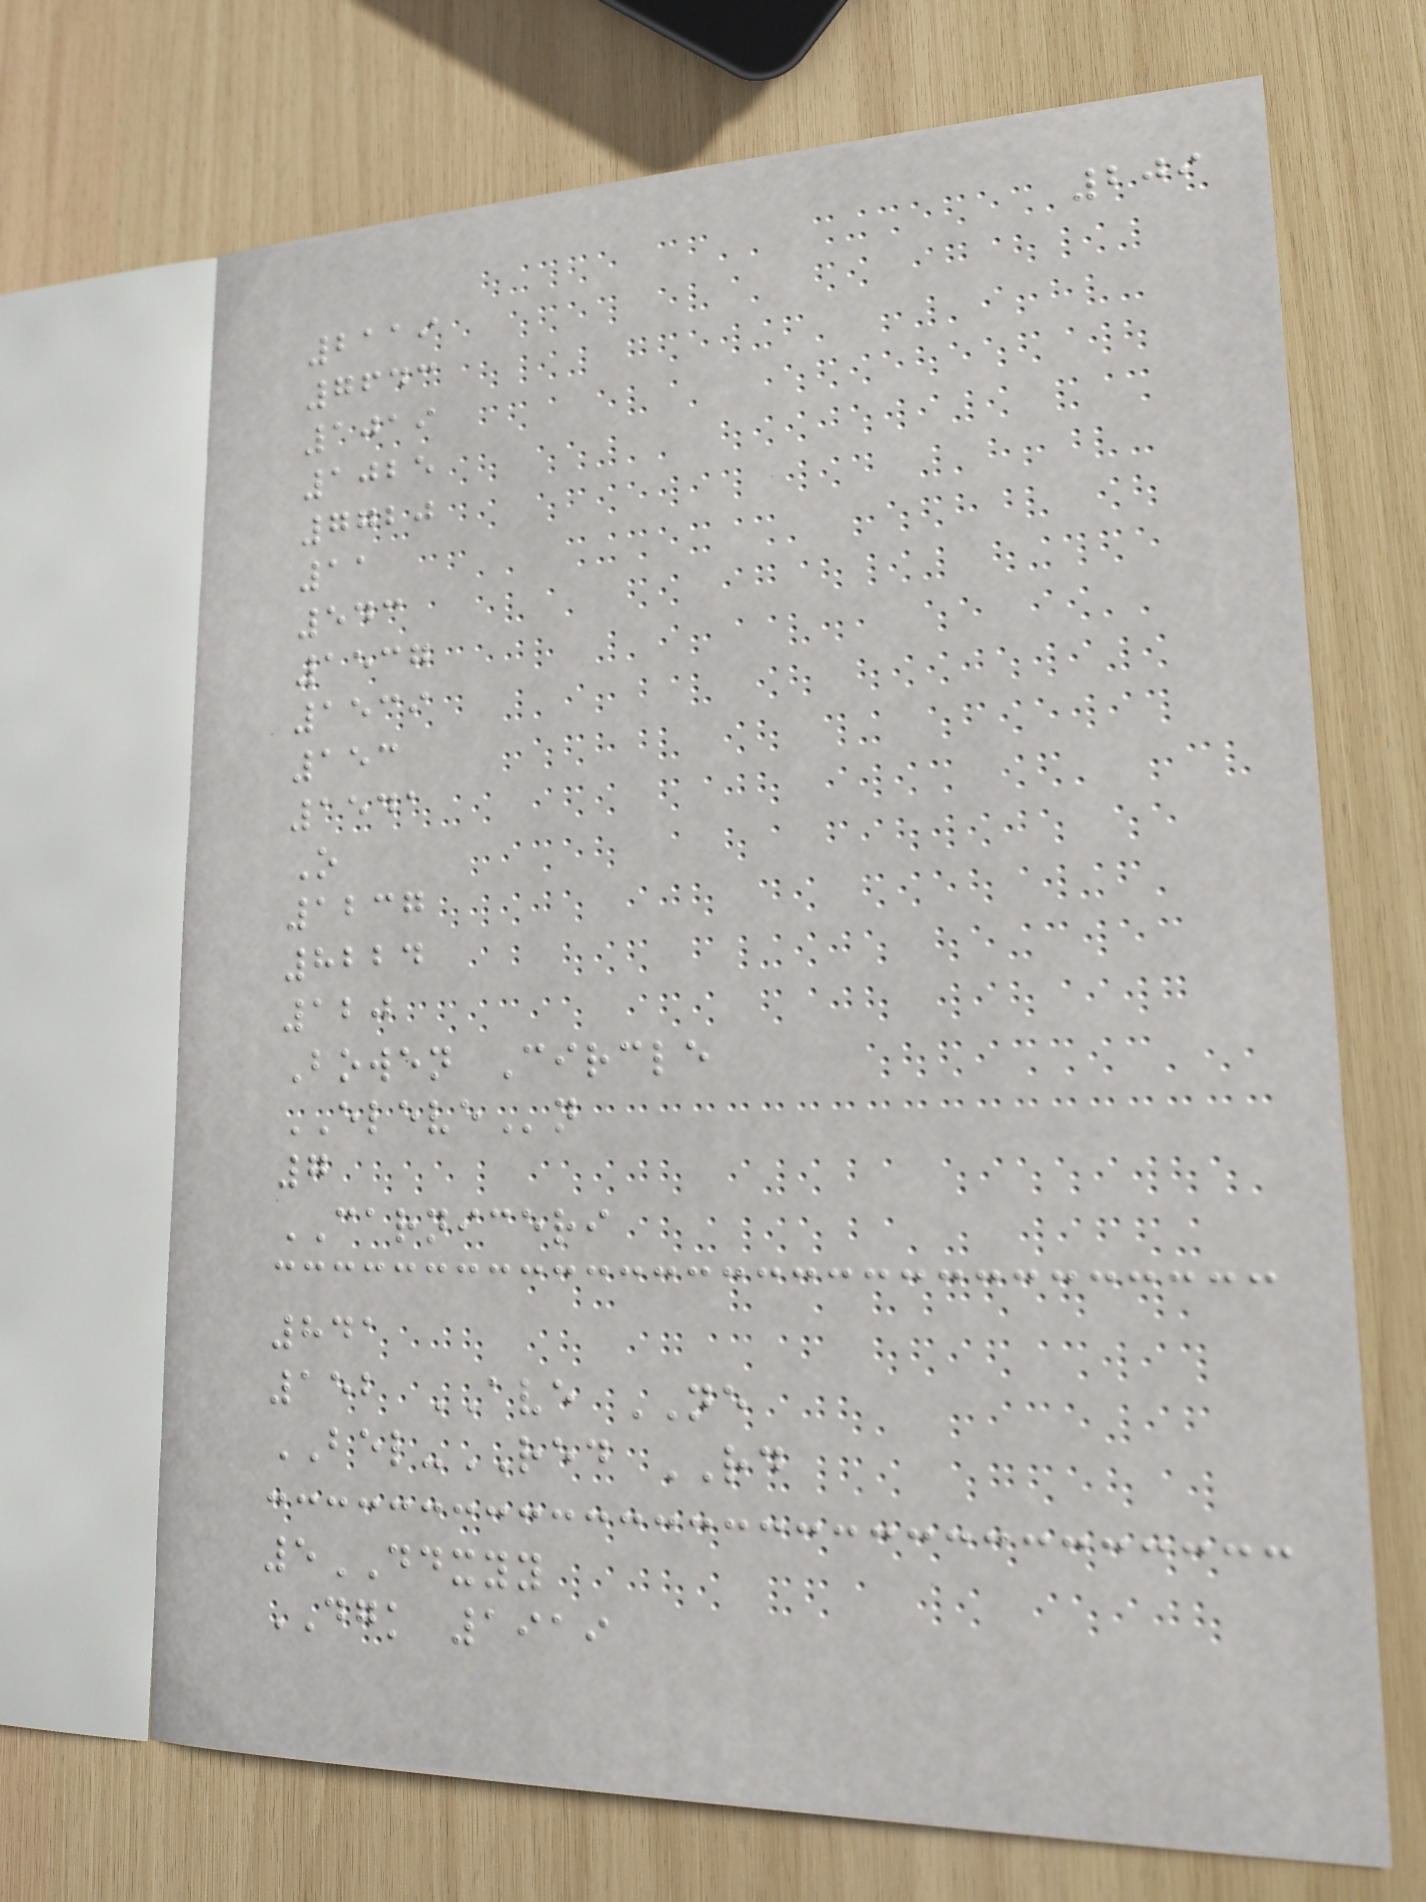209
2119
7643
1019
1025
7720
11
543
1537
1539
153
1541
O
1237
8224
120
Bowen Circle
ELEVEn
7
CARNICERI
841
152 AVE NE
BEL-RED RD
5DDXYY
DGK 1919
